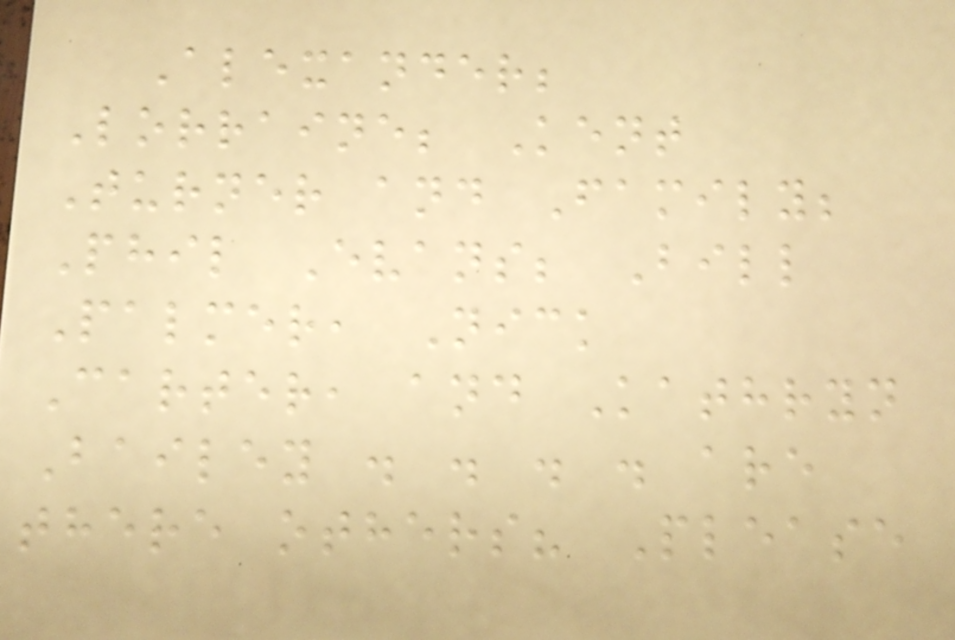Alexander;
Lorraine; Kent
Turner and Family;
Phil Evans; Bill
Palmer, Nick
Carter, and Kathryn
Bailey . . . . are
there others? Please
